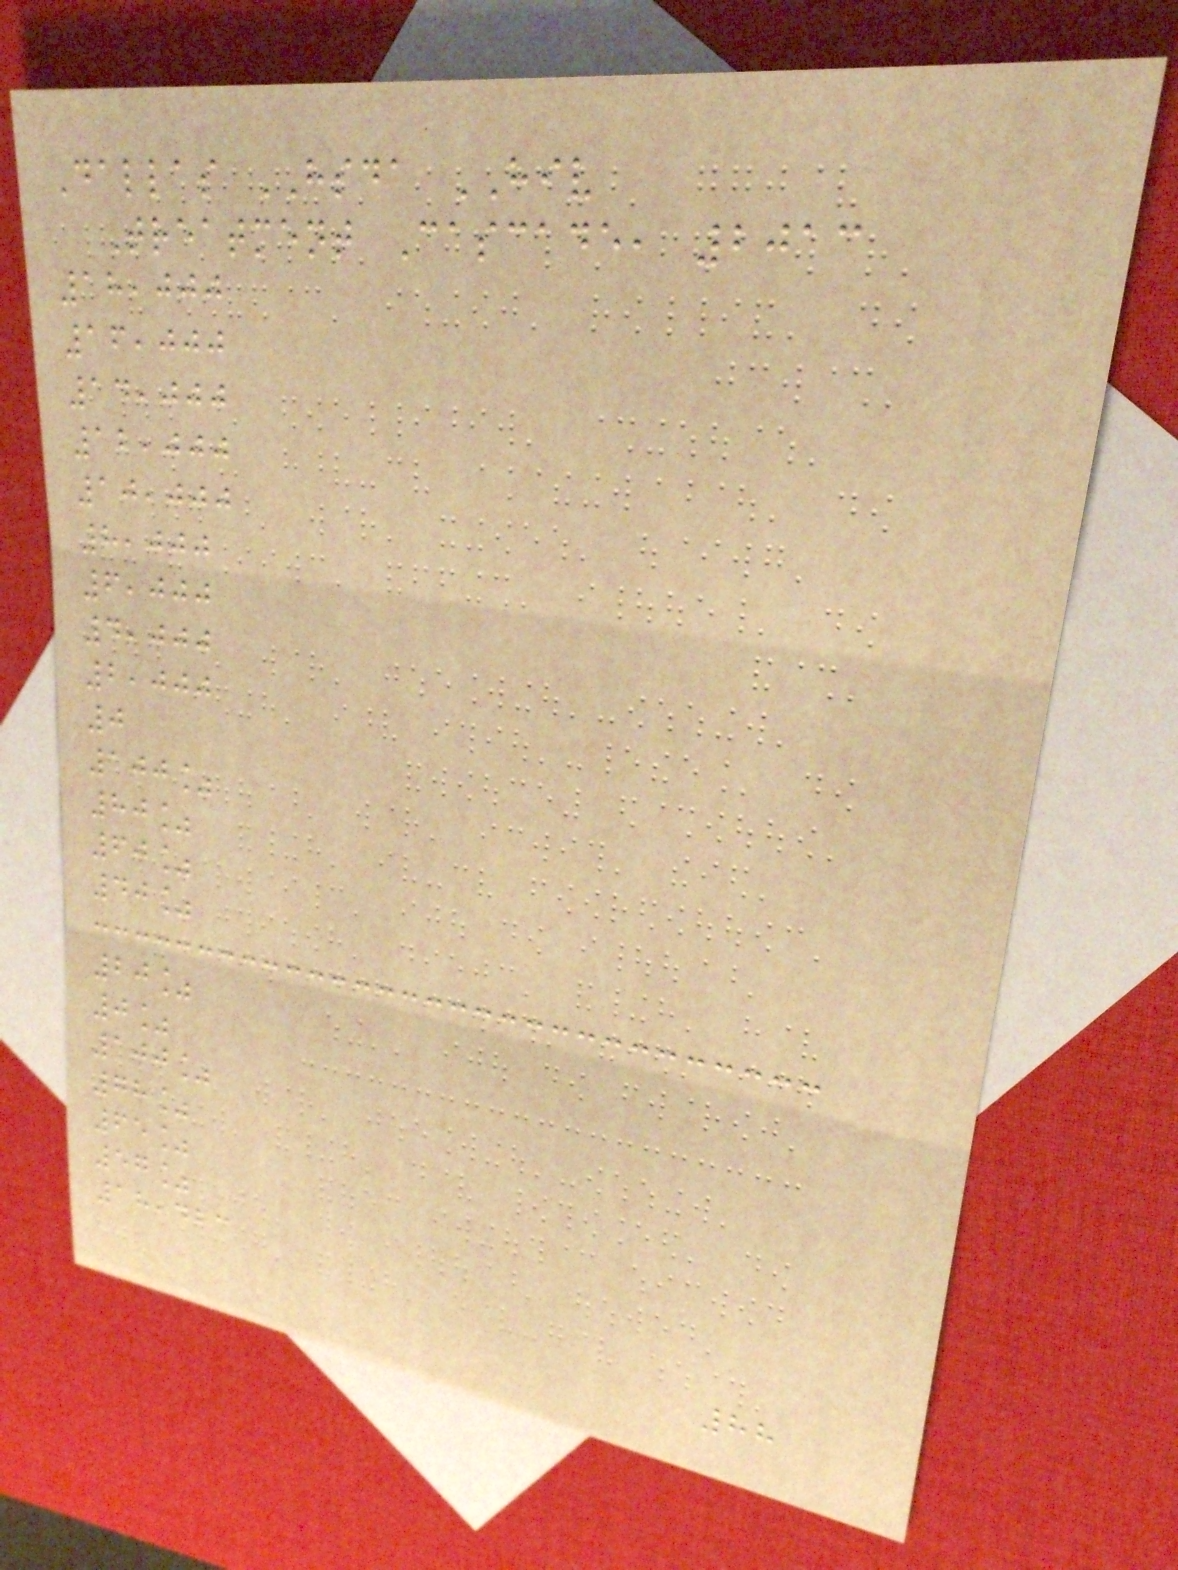Dallas HSDA HIV
Treatment Cascade, 2013
18,000
16,000
14,000
12,000
10,000
8,000
6,000
4,000
2,000
0
100%
80%
60%
40%
20%
0%
100%
78%
65%
57%
18,423
88
